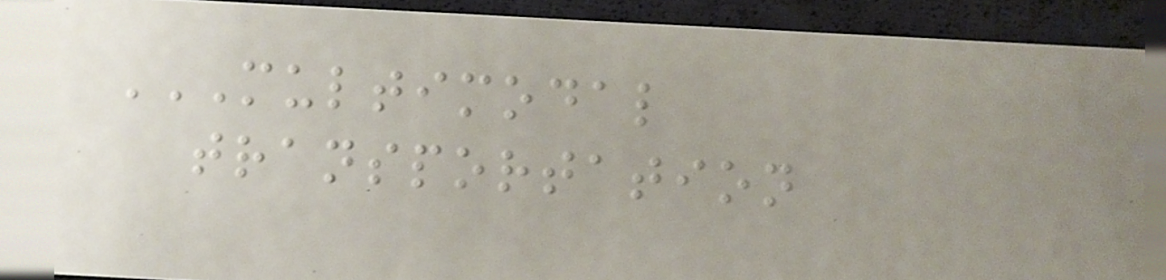MULTIMODAL
TRANSPORTATION
